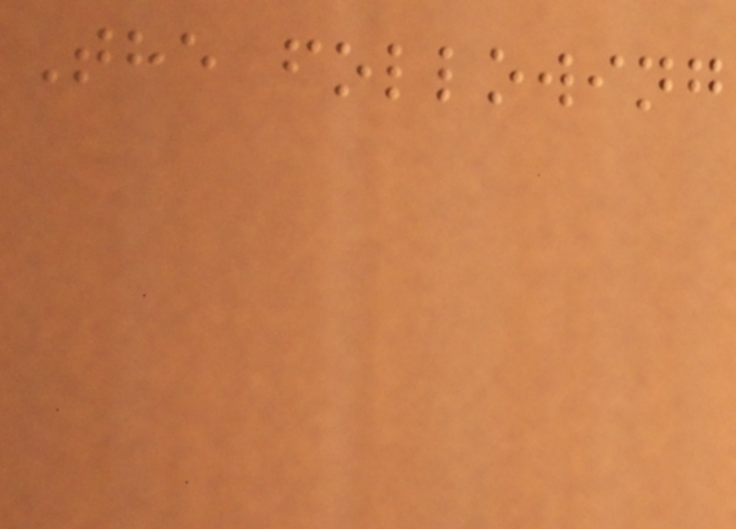The following
